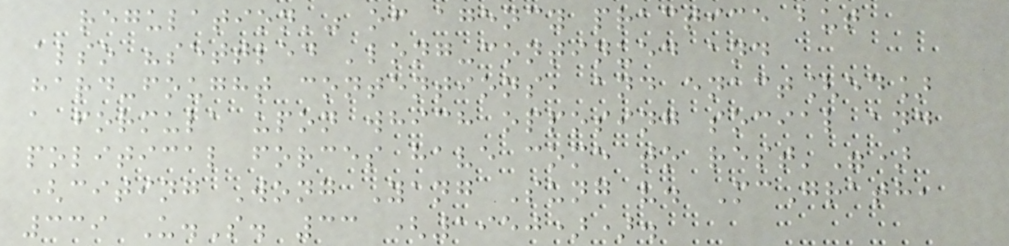regulation'" of agency practice but
also "settled 'long-continued and
hard-fought contentions, and enact[ed]
a formula upon which opposing social and
political forces have come to rest'")
(citing Wong Yang Sung v. McGrath,
339 U.S. 33 (1950)).
